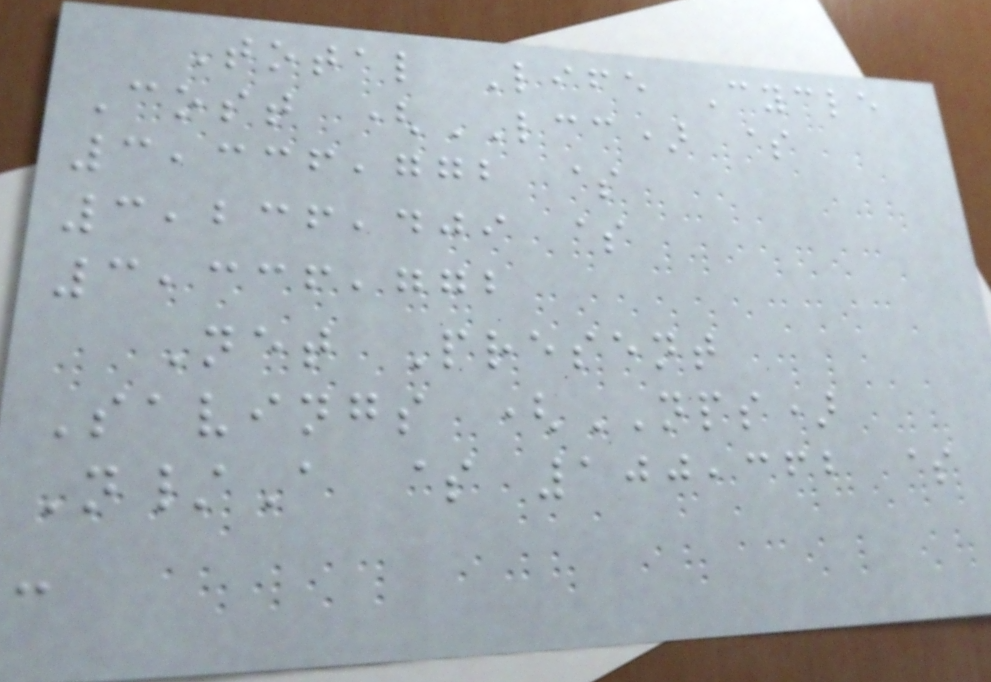Total Life Cycle
Cost (LCC) $
3,336,772 $
3,236,409 $
3,336,772
Net Present
Savings (NPS)
N/A $ 100,362 $
-
